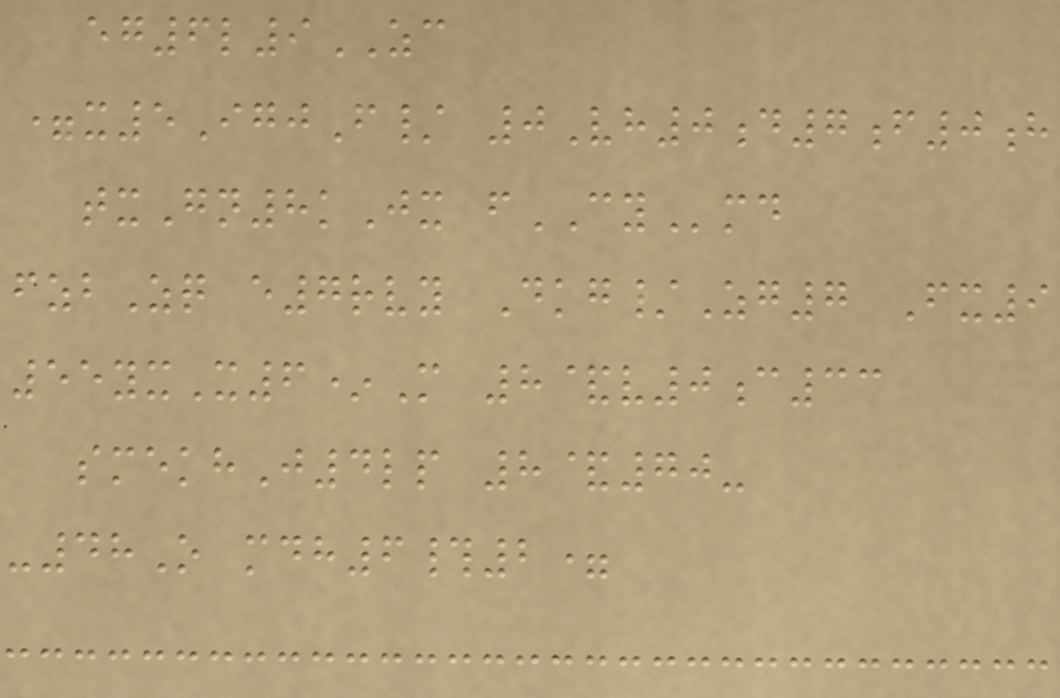eg6l9ZC
=x5IgjF/ 0Vh0d7f0h
txGn8kJx fCYmd
fzbZq e7rvy Dkg/Zg7 Fx9
55yxX6*M 8&v0c33
smekhJ4lp 8&70-
-48O mdh6#2=
